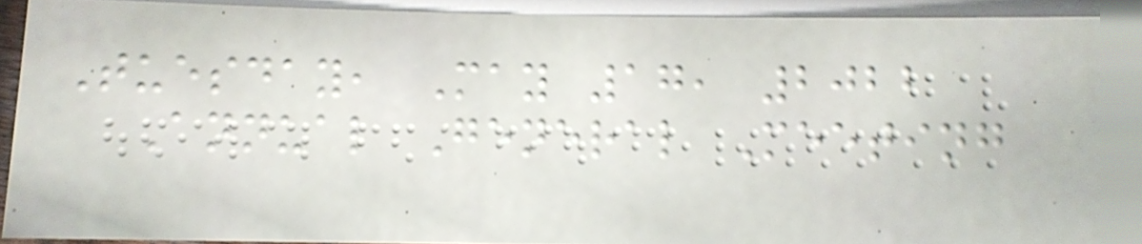Tuesday, May 17, 2022
Annual General Meeting
